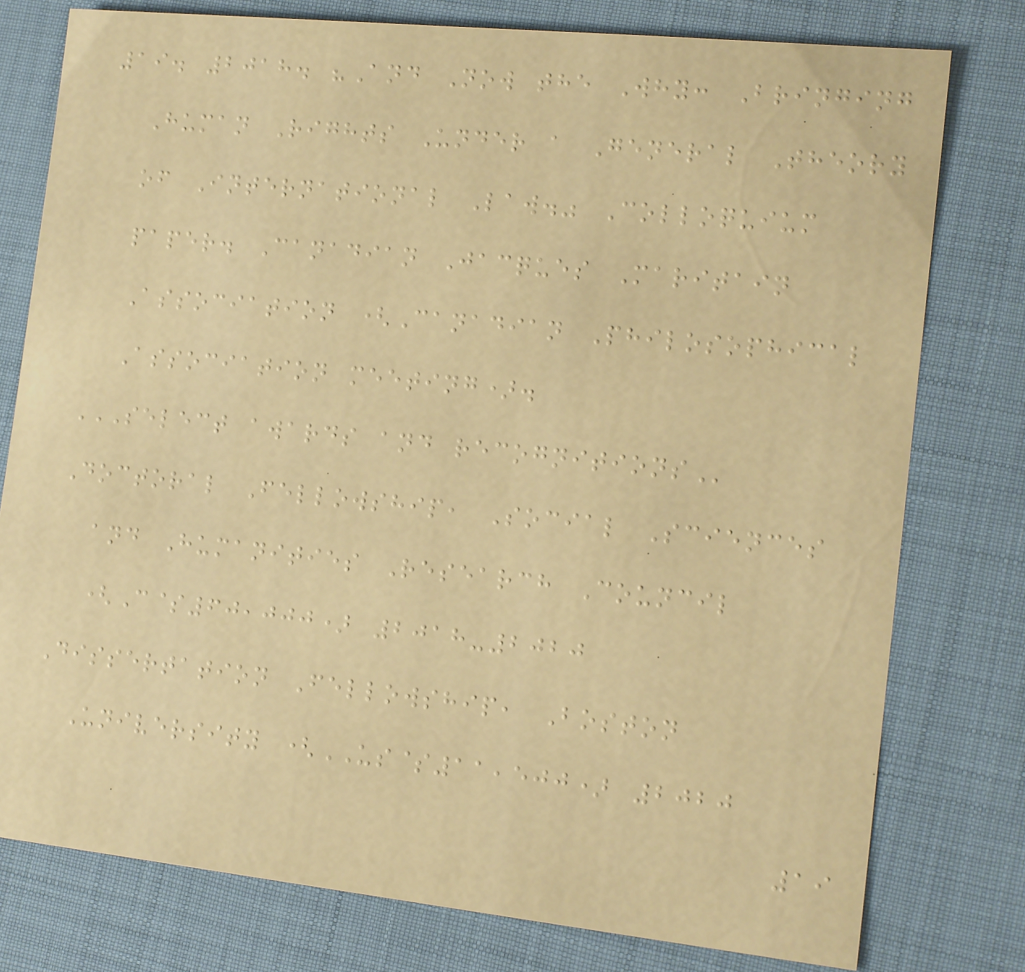19. 2018. "And Now the Why: Bringing
Human Rights Under a General Theory
of International Law." Colloquium
paper. Canadian Jacques Maritain
Association (Canadian Philosophical
Association meeting).
SELECT AWARDS AND RECOGNITIONS
Doctoral Fellowship, Social Sciences
and Humanities Research Council
(C$60,000) 2018-2020
Dissertation Fellowship, Boston
University (US$11,500) 2020
19
